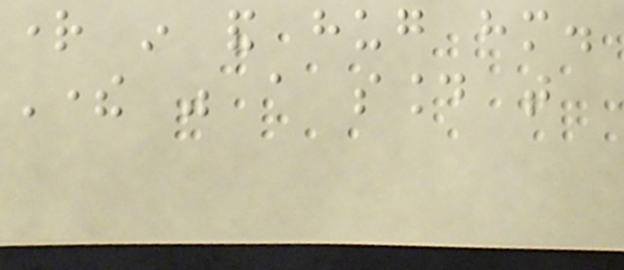right in and hug him.
There was a sound that
